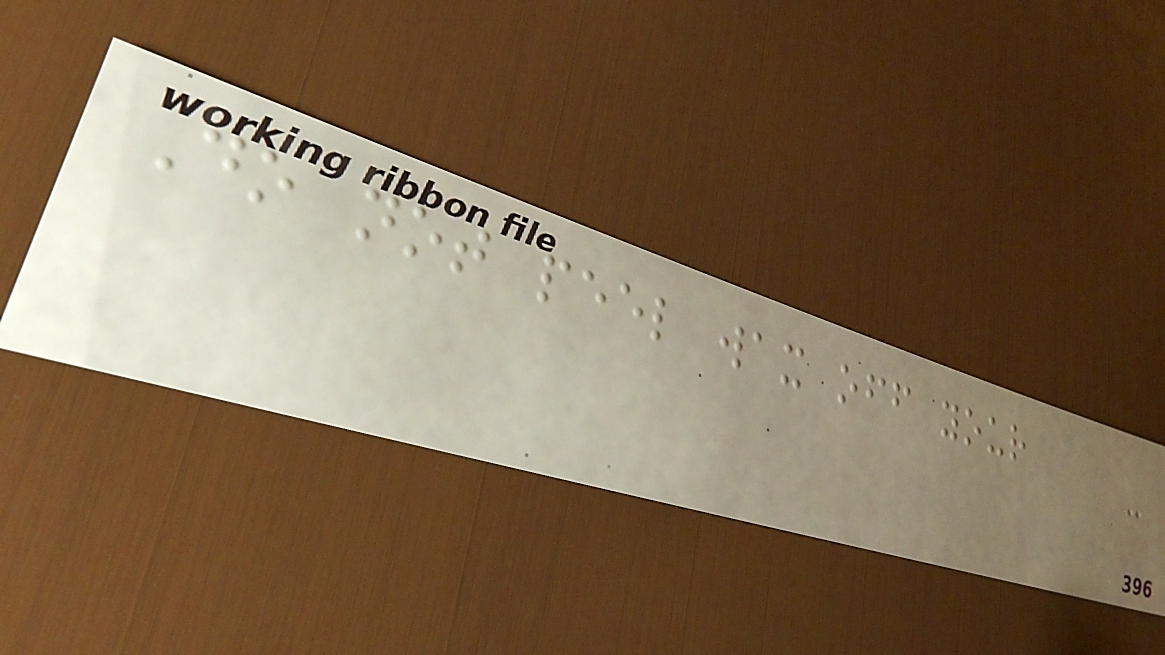Do not peel wax off your
